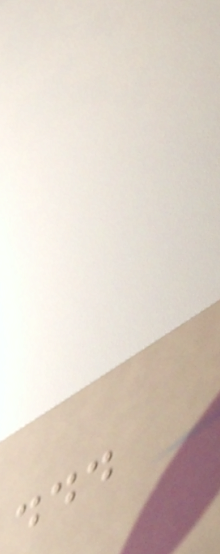...
